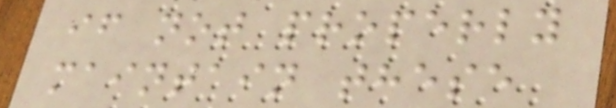if not properly
maintain these
